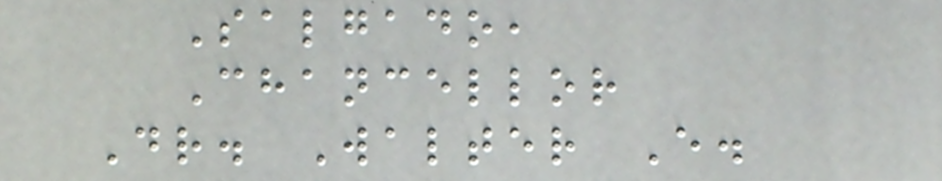Salgado,
Chancellor
Dr. Walter E.
